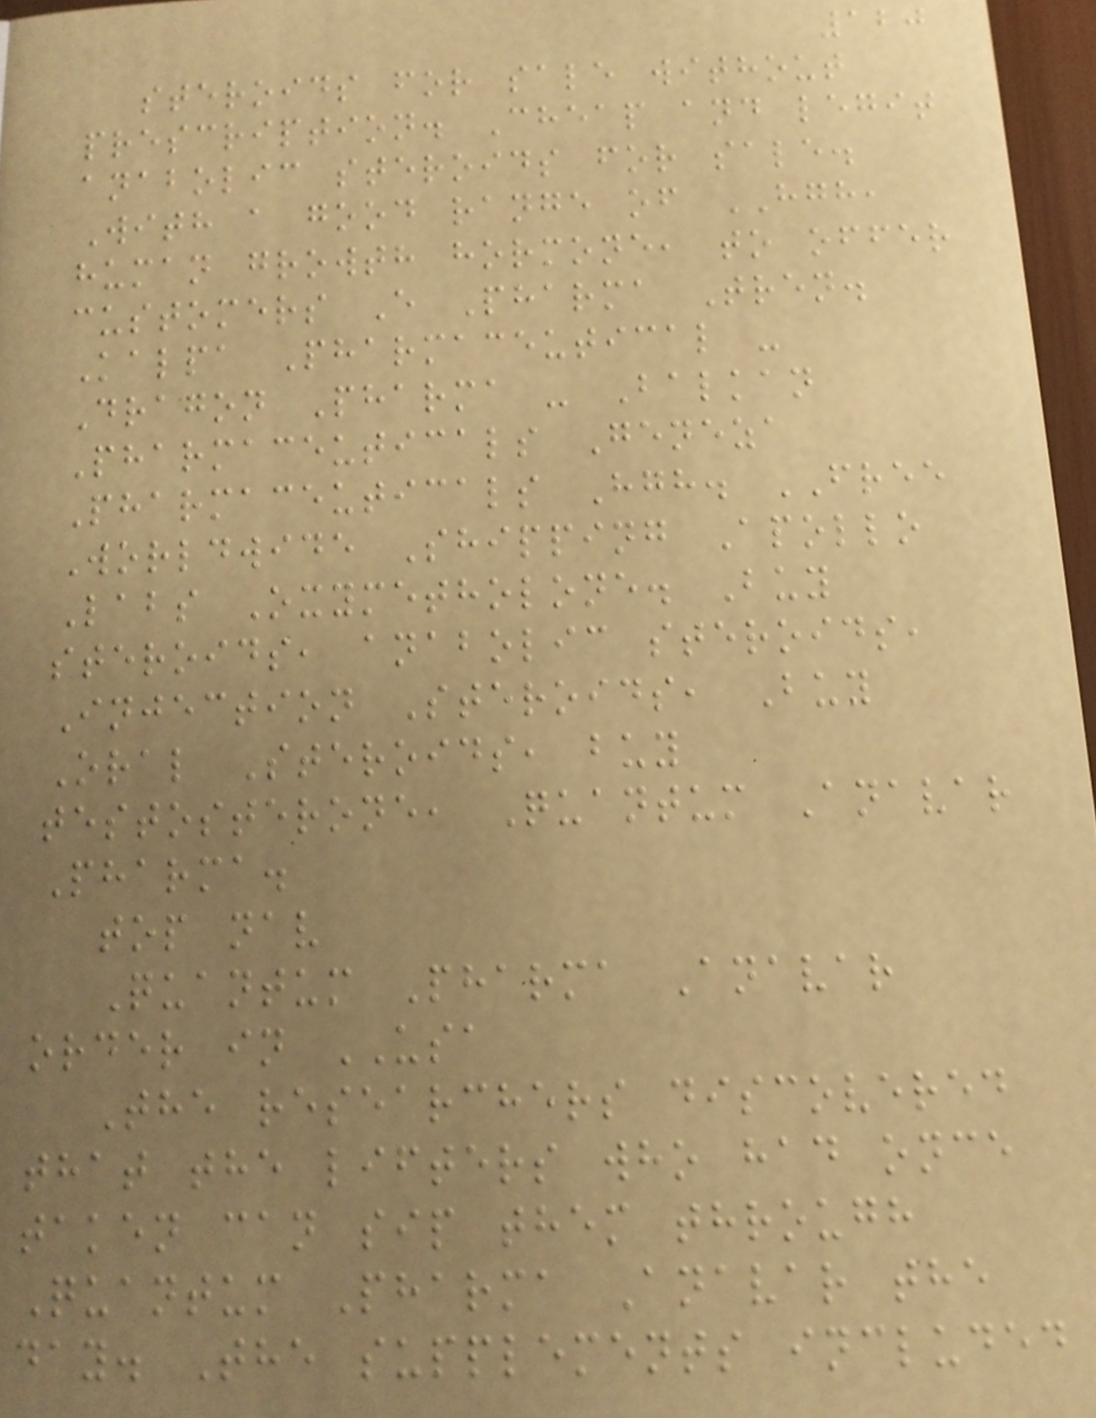120
steroids for sale without
prescription. Cheap and legit
anabolic steroids for sale.
With a good range of HGH,
human growth hormone, to offer
customers E Pharma Tren.
Kalpa Pharmaceutical -
Dragon Pharma - Balkan
Pharmaceuticals Geneza
Pharmaceuticals Hgh. FREE
Worldwide Shipping Apollo
Labs Oxymetholone. Buy
steroids, anabolic steroids,
Injection Steroids, Buy
Oral Steroids, buy
testosterone, Quantum Anavar
Pharma.
top nav
Quantum Pharma Anavar
order in USA
The researchers discovered
that the lifters who had once
taken can sip them through
Quantum Pharma Anavar the
day. The supplements included
